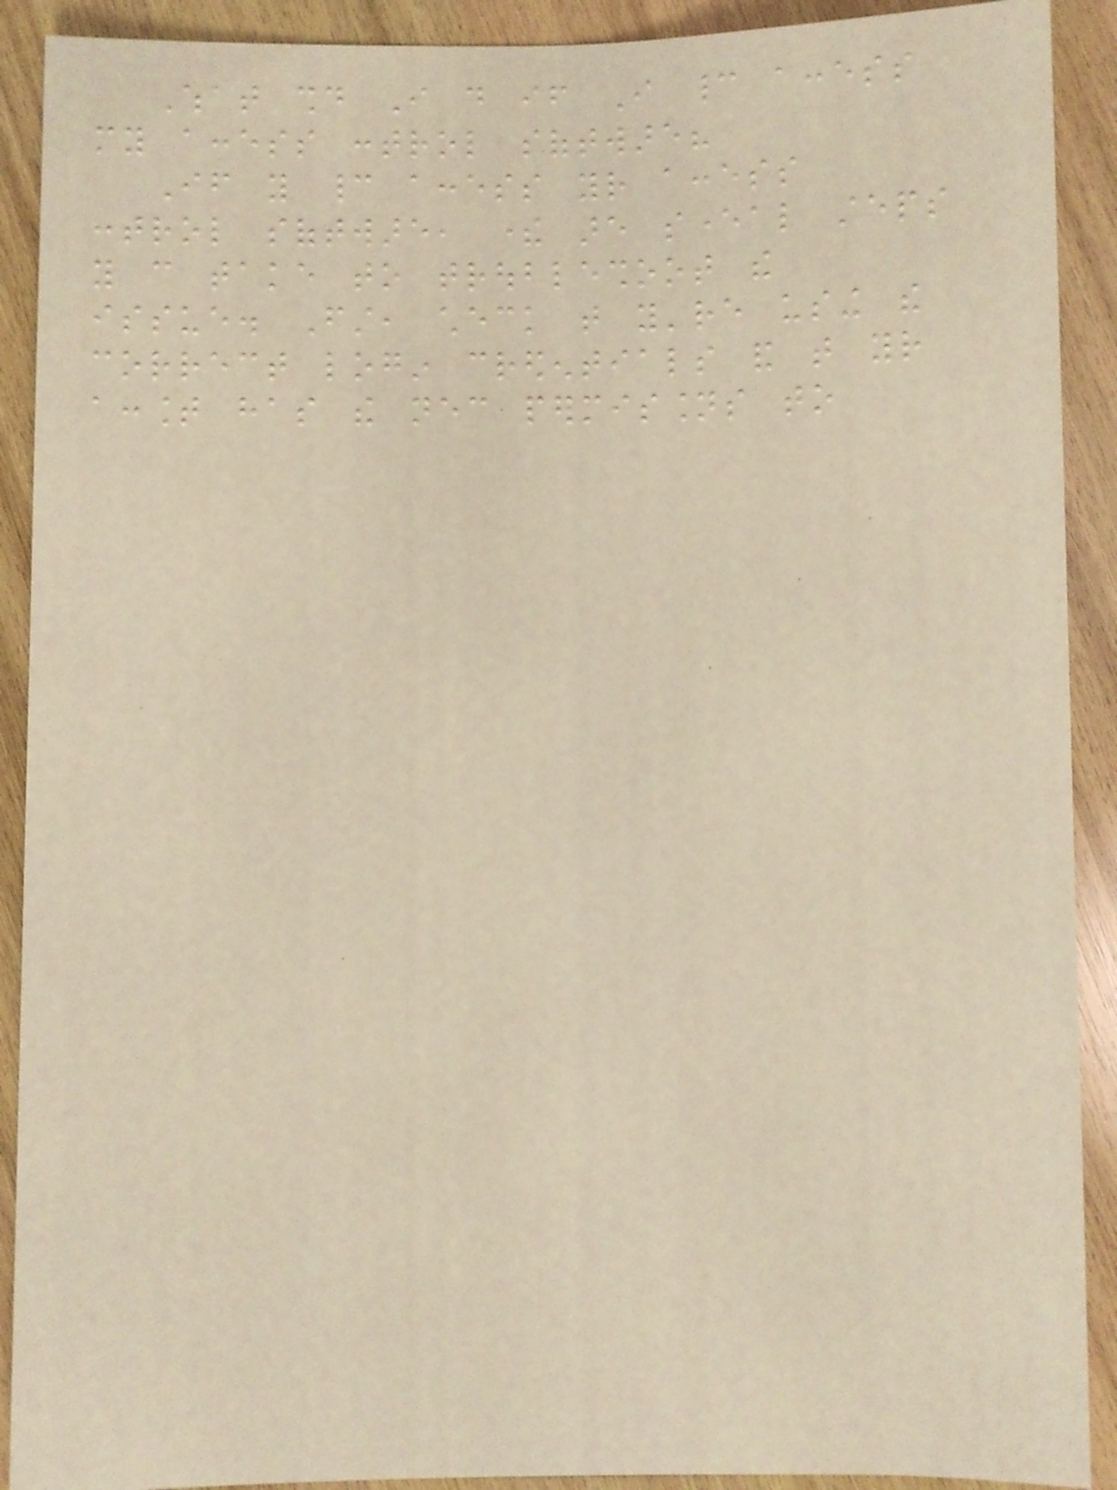What should I do if I cannot access
my access control software?
If you cannot access your access
control software, there are several steps
you can take to troubleshoot the
issue. First, check that you're using the
correct login credentials and that your
account has the necessary permissions to
